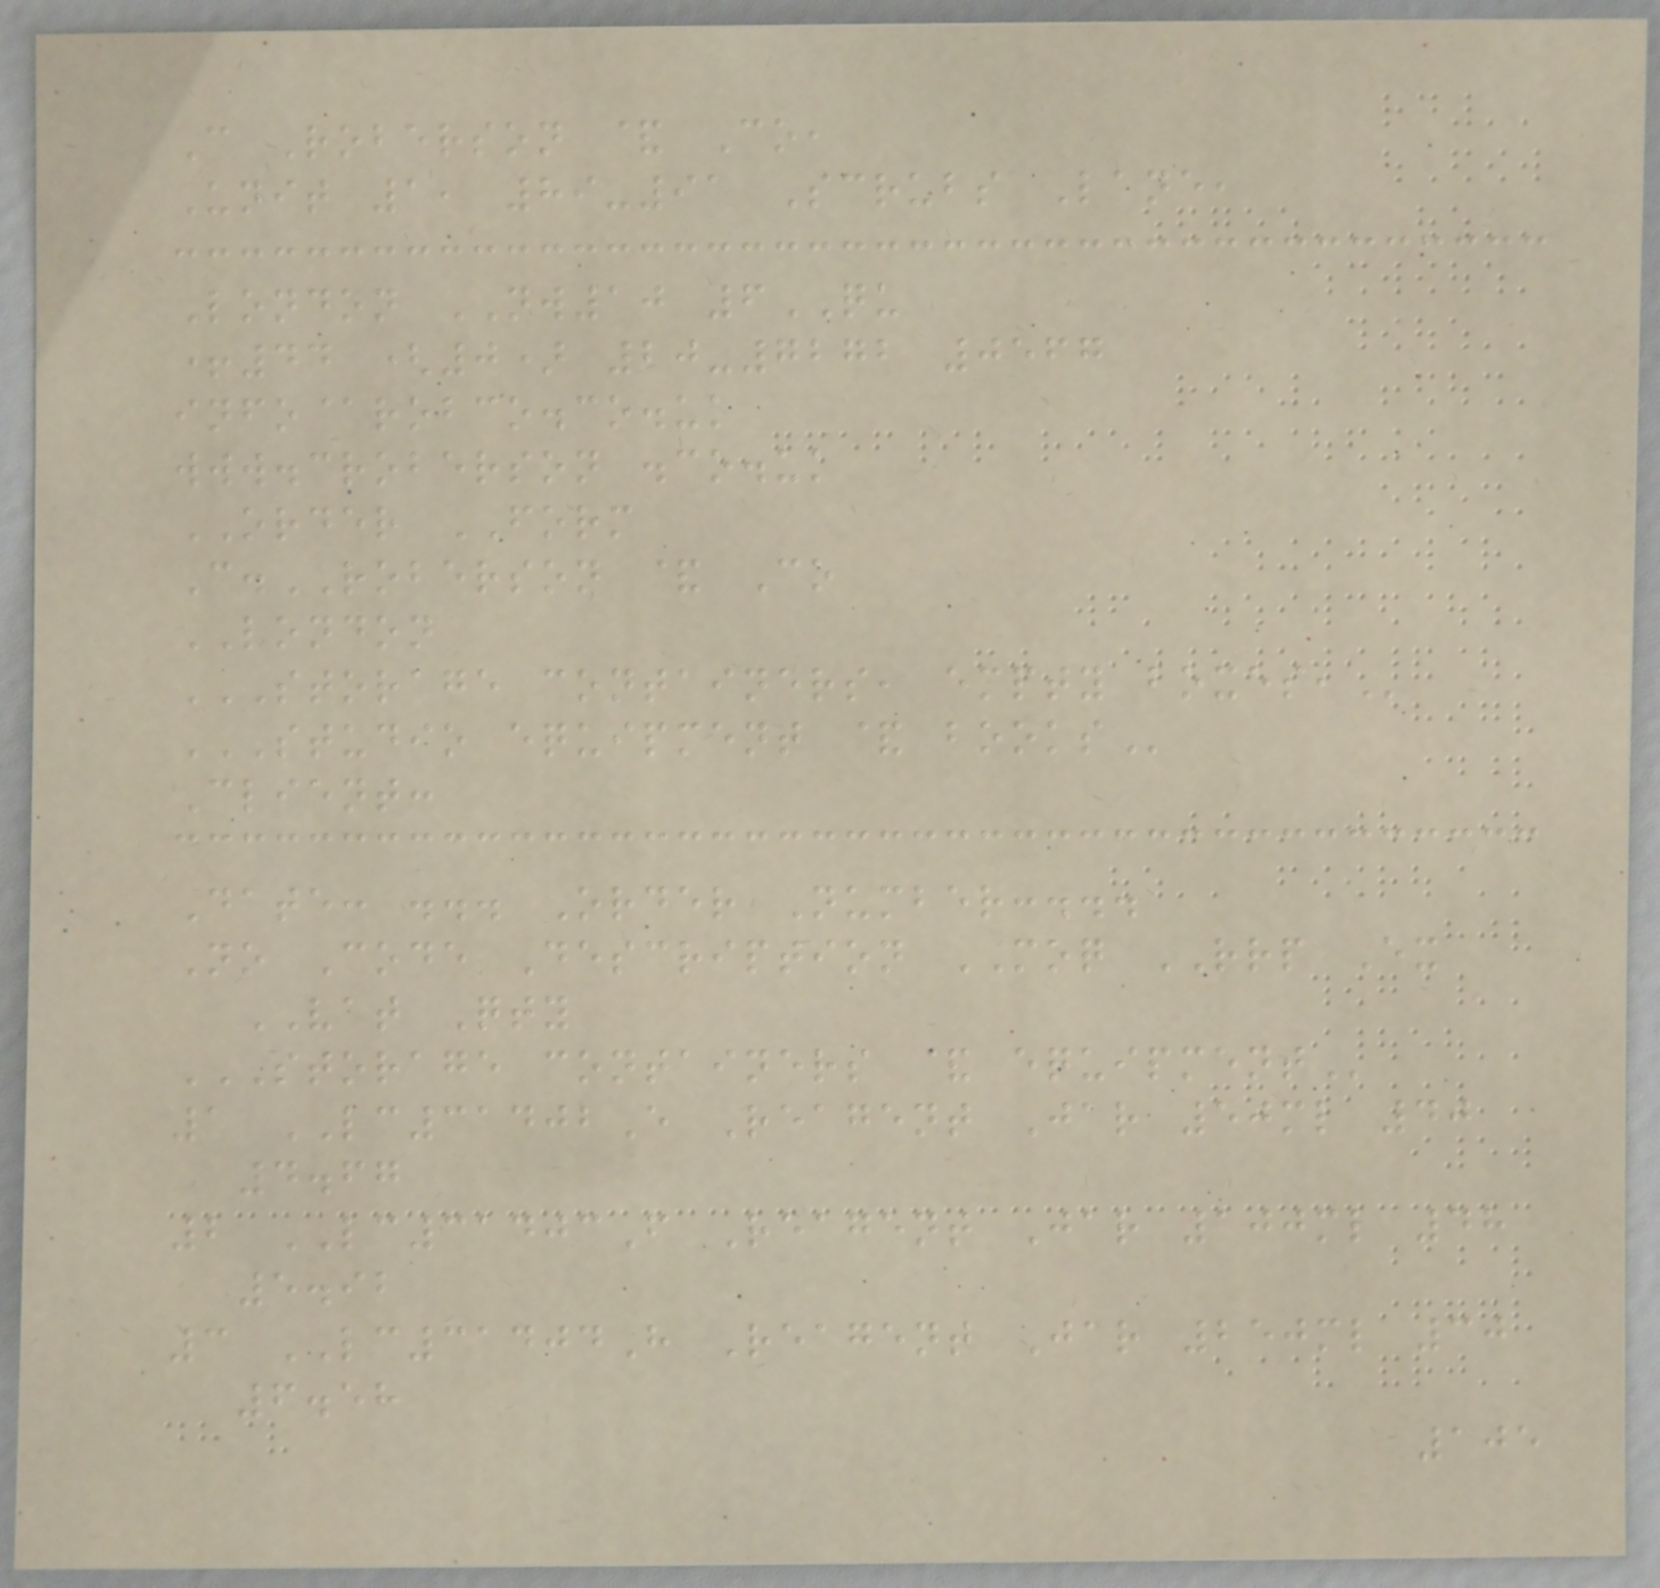C Roberson & Co,
Unit 1, 89-91 Scrubs Lane,
London NW10 6QU
+44 (0) 20-7272 0567
info@robco.co.uk
www.croberson .co.uk
ORDER FORM
C.ROBERSON & Co
LONDON
STORAGE CONTAINERS, EMPTY BOXES,
STUDIO EQUIPMENT & BOOKS
Client:
Date: ... Order Number:...
No Code Description MOQ RRP Ex
VAT Qty
STORAGE CONTAINERS & EQUIPMENT
1 LC31402E Reagent Jar 50ml 40
4.67
2 LC31403F Reagent Jar 100ml 48
5.92
3 LC31404H Reagent Jar 250ml 30
6.58
105
